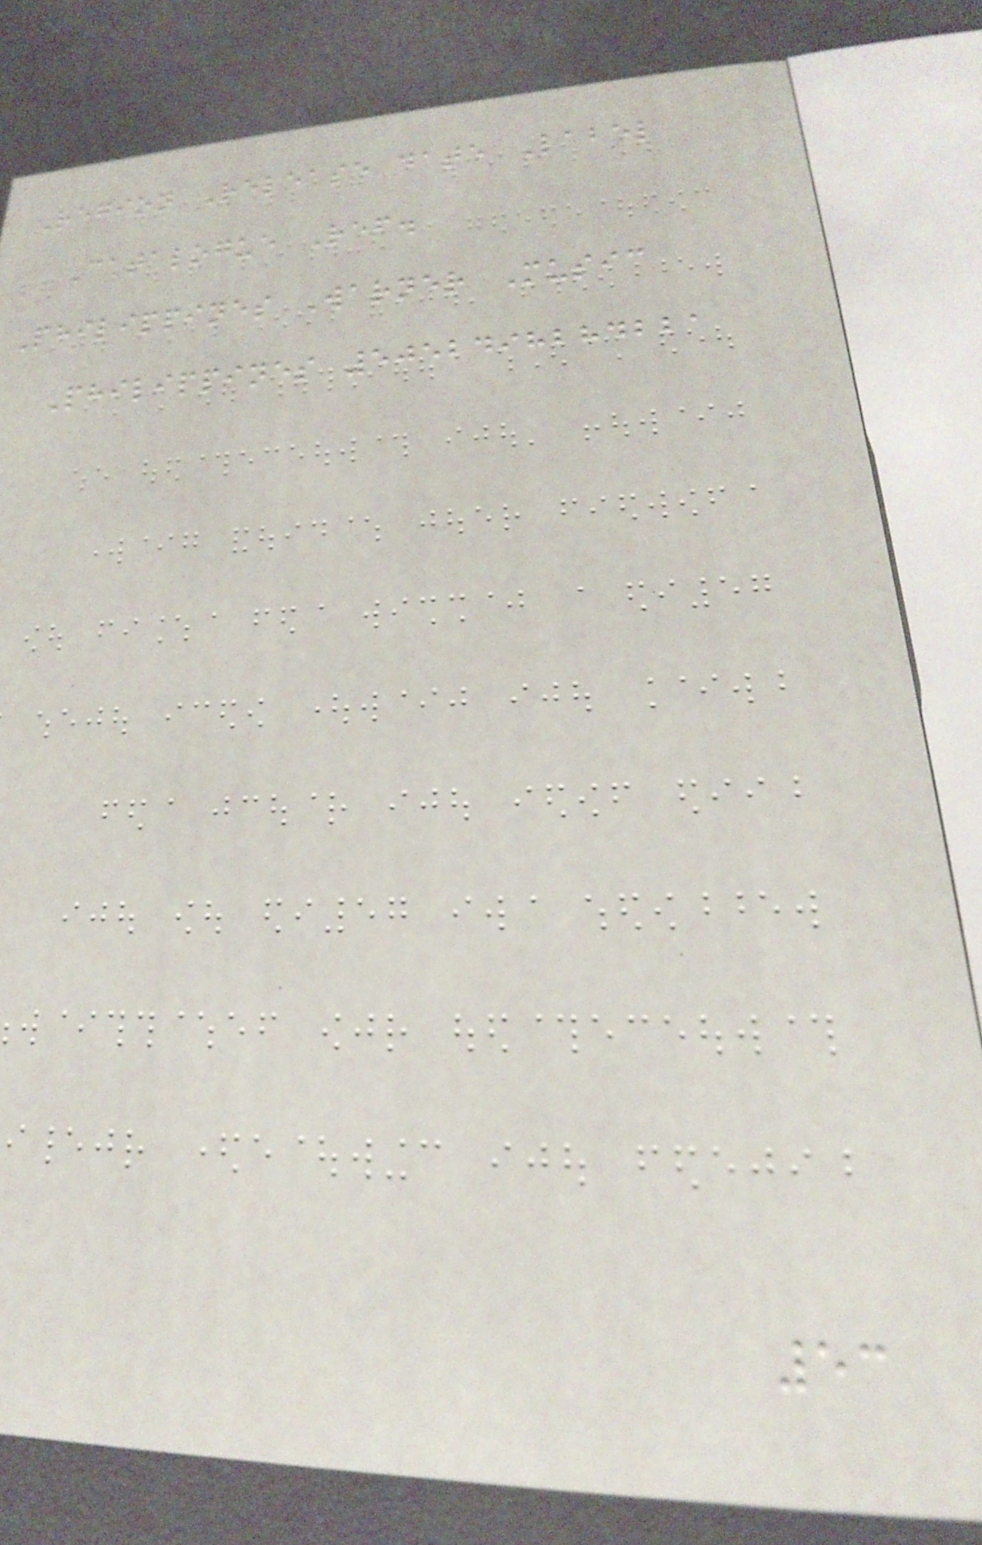Region Release date Label
Catalogue Ref.
Philippines Warner Music
Philippines 5052498284221
53
